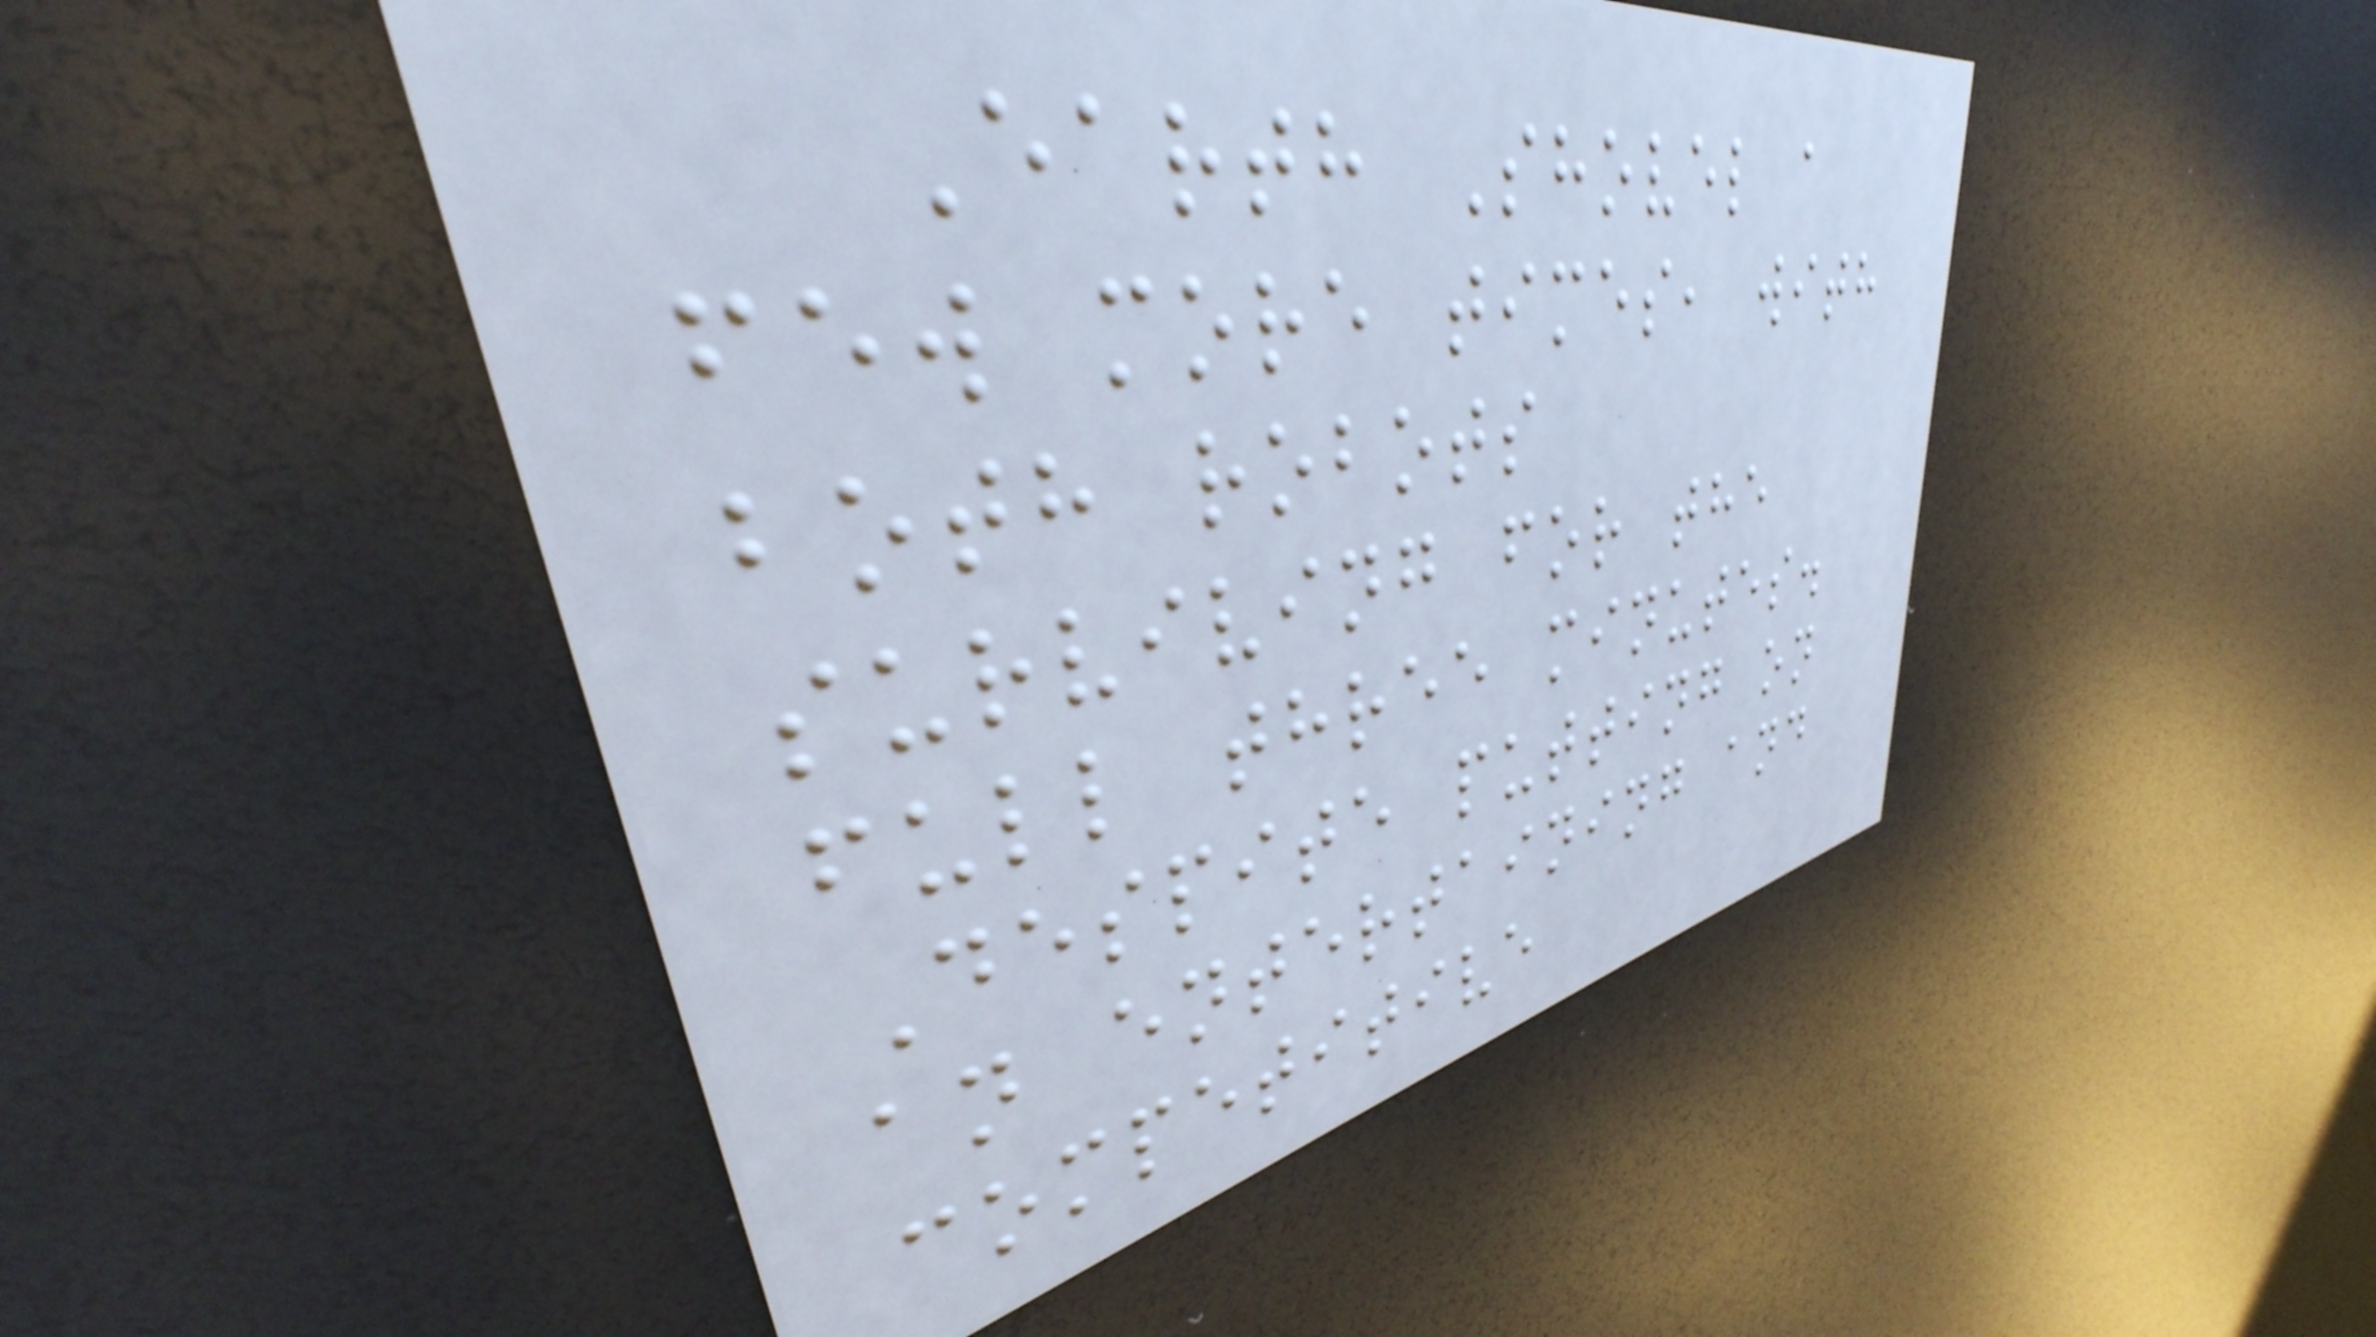Earth Shovel a
few more times, with
both robots
surviving for the
full three minutes.
Despite putting on
an entertaining and
competitive
